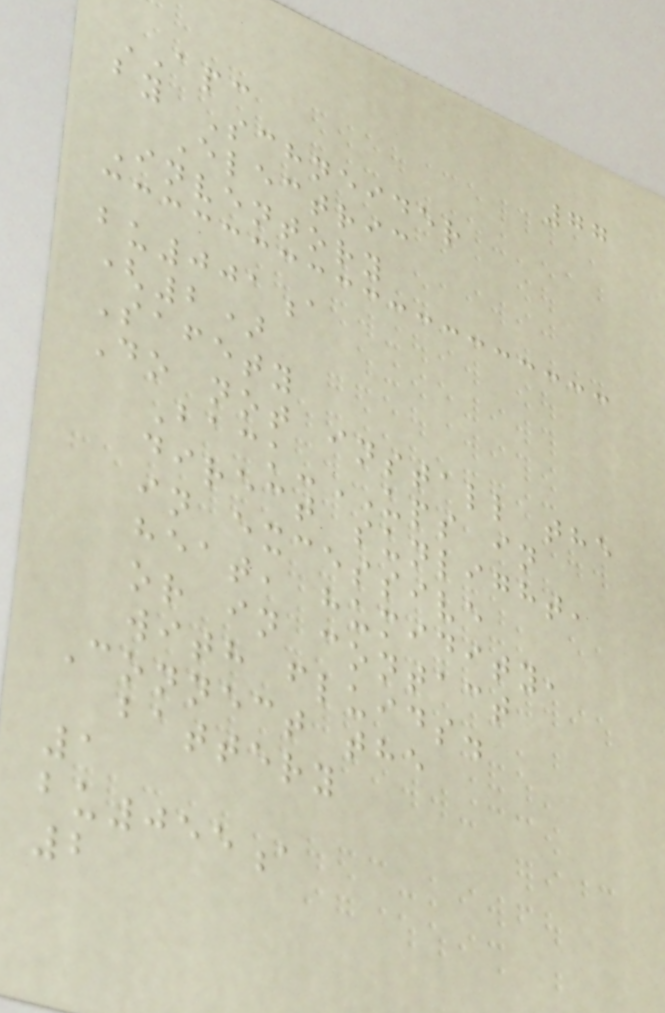77
APC
by Schneider
Electric
Inventory
bu001a
(2)
Safety
Do not install the
Back-UPS in
direct sunlight,
in excessive
heat, humidity,
or in contact
with fluids.
Connect the
battery
1
bu055a
2
